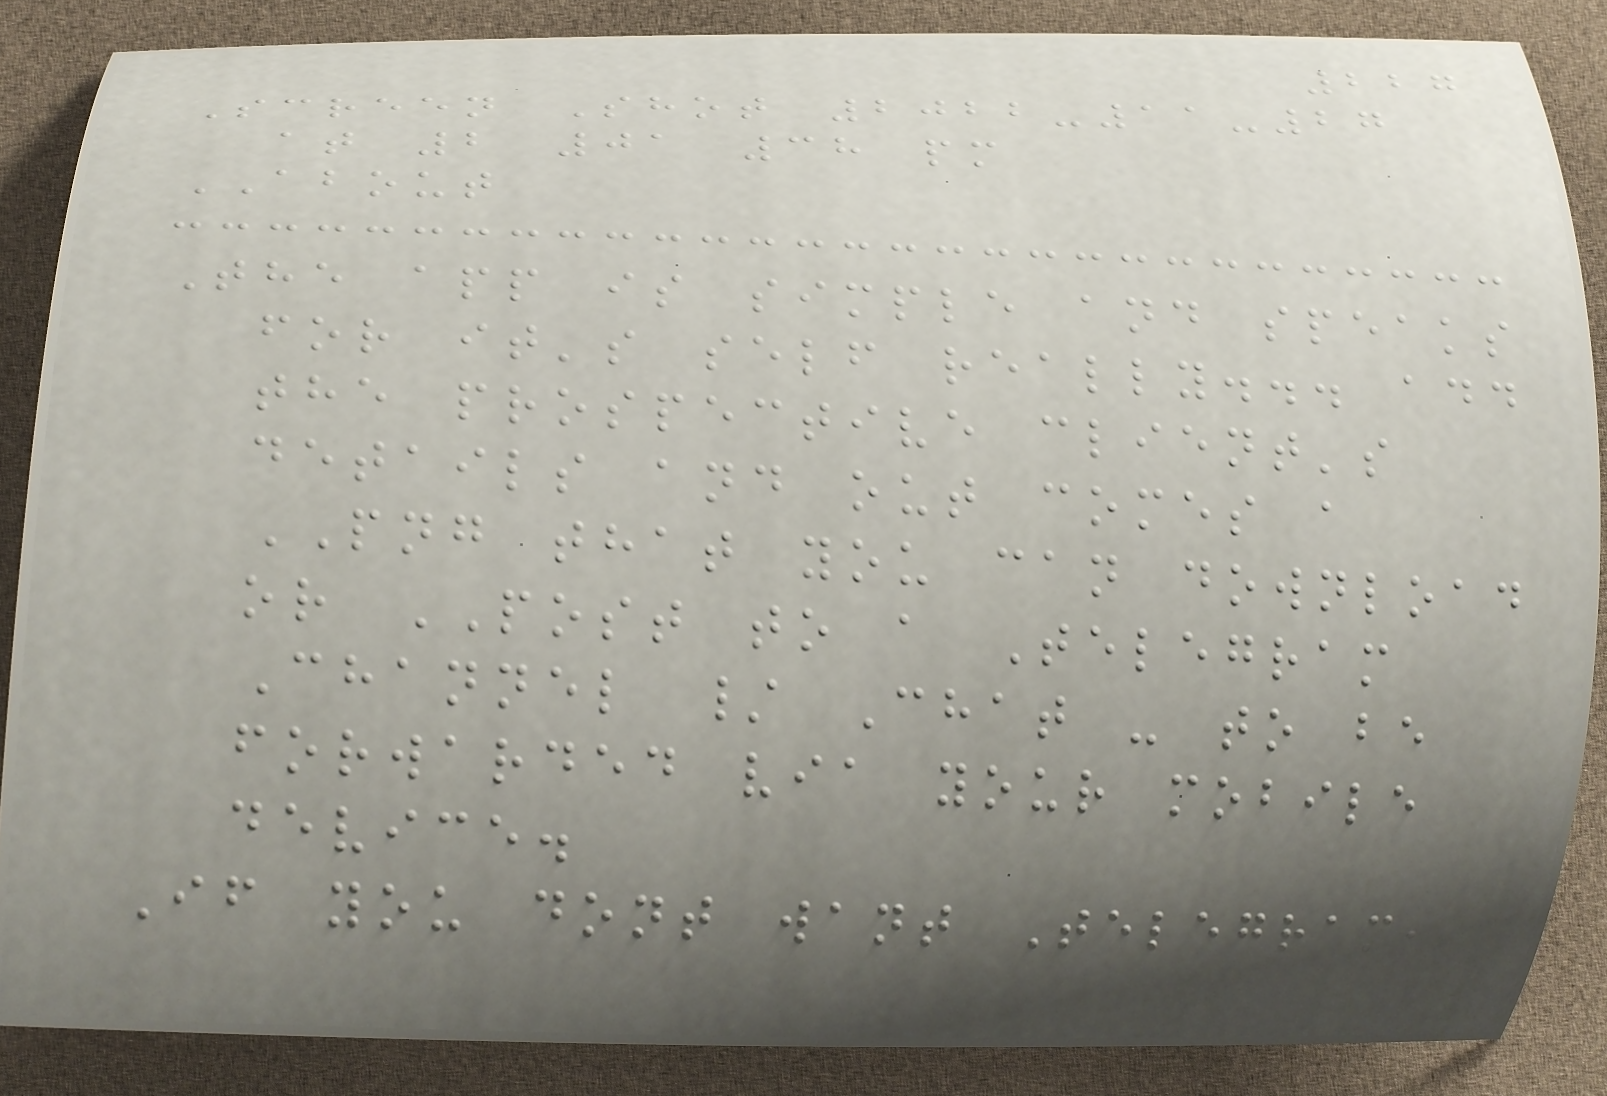227
Screen Shot 2022-11-27
at 2 01 38 pm
ABOUT
The app is simple and speaks
for it's self really... add
the prospective client's
details and out comes a
PNG that you can download
or POST to a Telegram
Channel / Chat - to be
forwarded via your mobile
device.
If you dont want Telegram,
